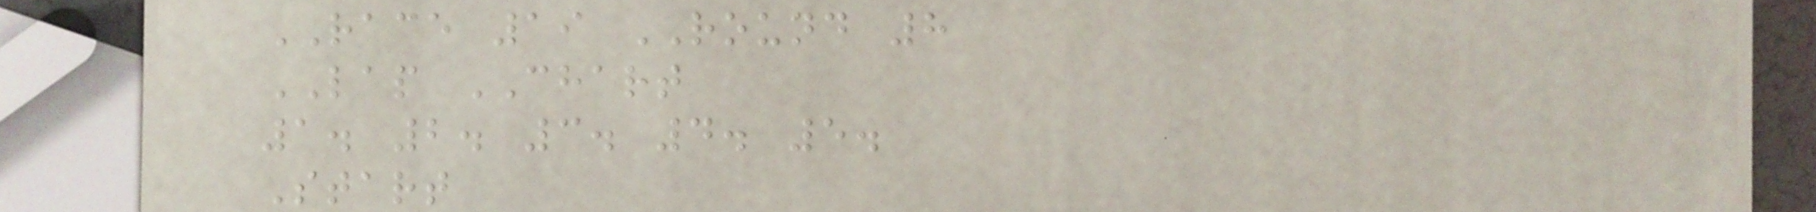RACE 19 ROUND 8
LAP CHART
1. 2. 3. 4. 5.
Start
